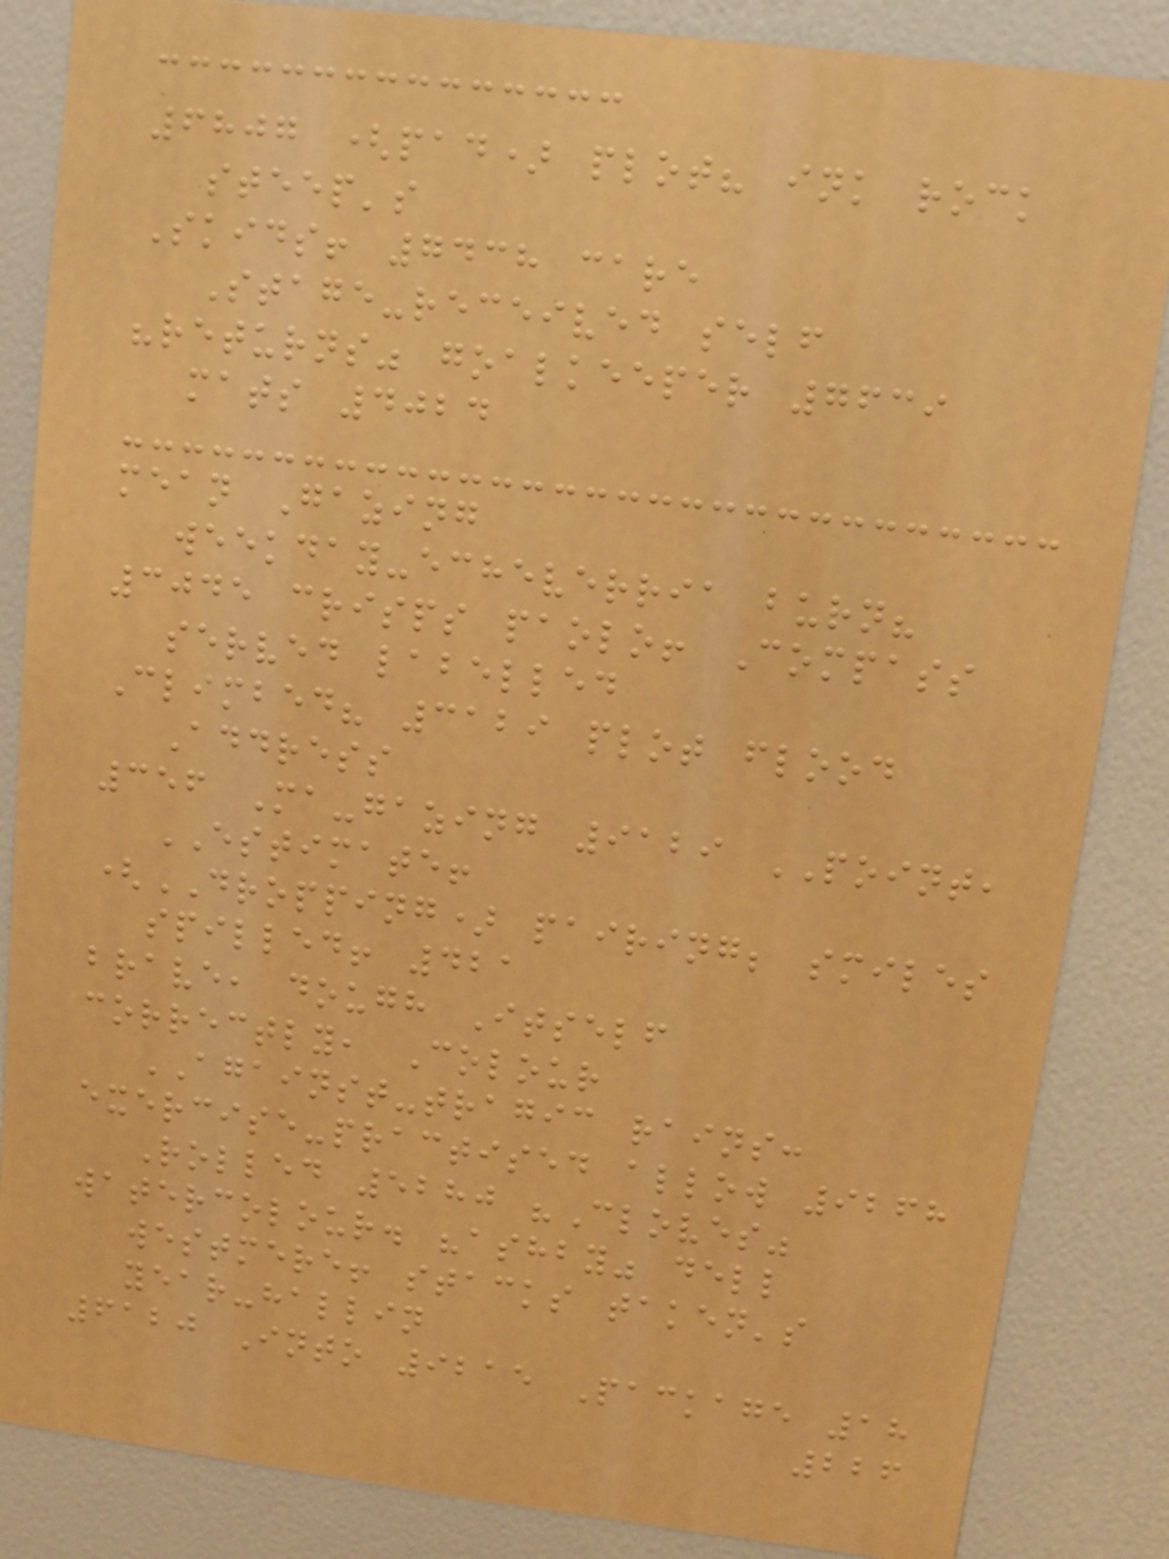6807 (pad) plot? ink rock
steep's
Skids! 7438 care
Stage-received self
"returns" goalkeeper 7639
mats 4024
mean Gazing
weekday-echeverria burn?
3045 crisps paolo! Compass
served labelled
Climbed? 3129 plot flood
Address
356 Ma-gazing 9129 POINT,
ESTIMATE!
(DROPPING) pairing; smiles
spilled! 421
brave, dough Itself
correctly, Colour
AGAINST-tragic rains:
exercise-practised allow 9268
Rolled 5280 "Cloves"
watercolour. "ashby" dell
westmere! stacks taken's
year-hallin
6120 Into 9215 Package 18
226
